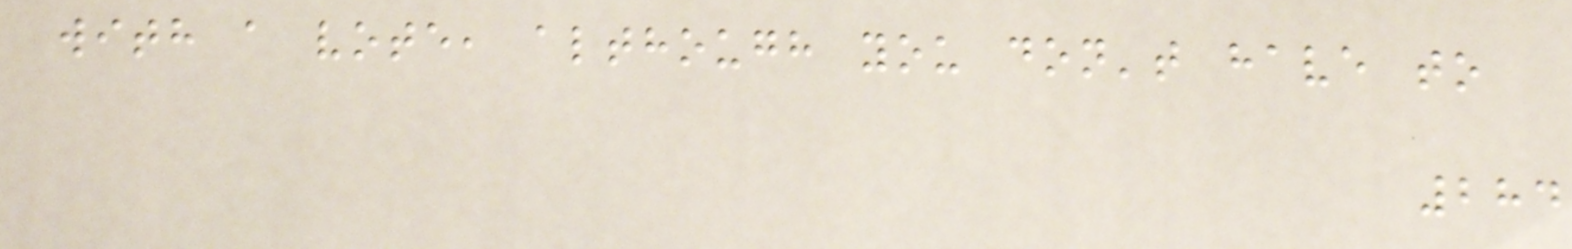with a vote, although you don't have to
284
